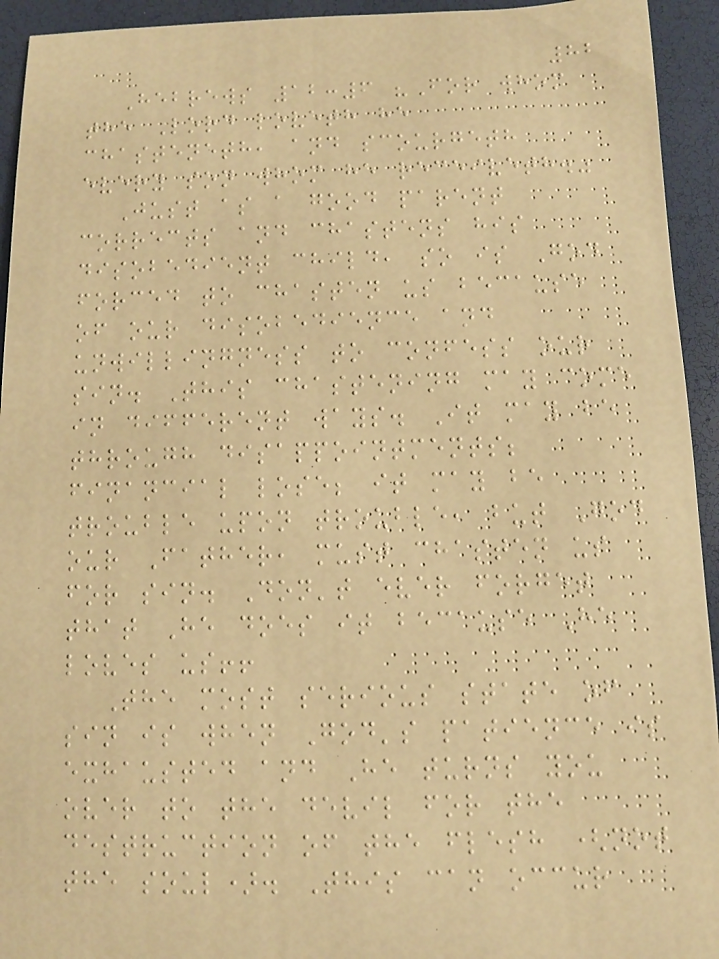82
Hebrews 12:6 "For whom
the Lord loveth he
chasteneth, and scourgeth
every son whom he receiveth."
Just as a good parent
corrects and chastens his
disobedient child, so is God
forced to chasten us because
of our disobedience and
unwillingness to confess our
sin. This chastening may come
in different ways. It may be
through disappointments;
financial lose; it may be
trouble upon trouble, but God
our Father, must chasten us
for sin. Don't ever forget
that He does it because He
loves us!!
The most serious state of
sin is when God's patience is
exhausted and He turns you
over to the devil for the
destruction of the flesh (not
the soul). This can occur
